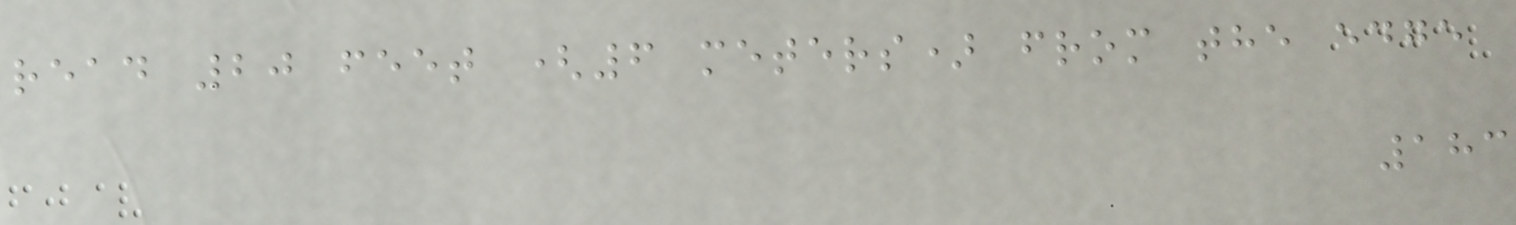read 20 feet (6 meters) from the edge
183
